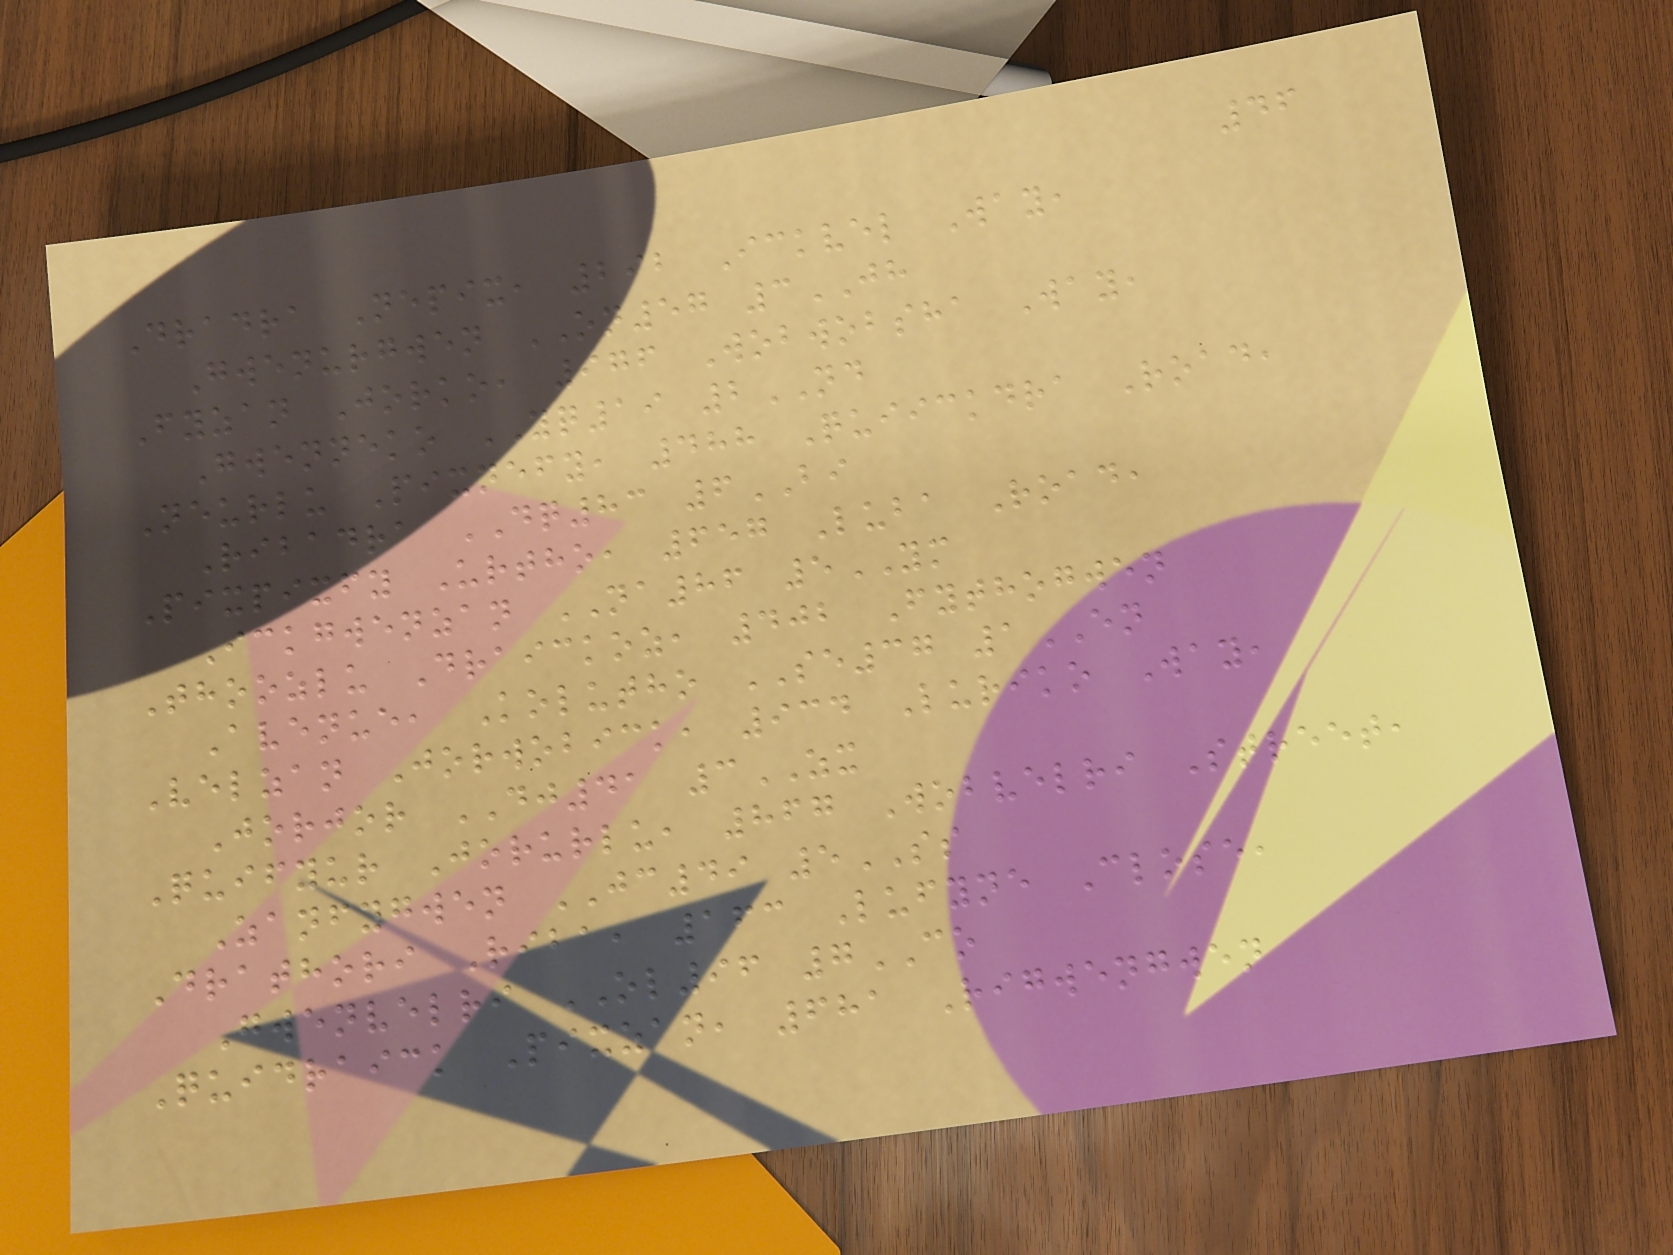46
Dradra Nepix, 292 Ickvel Way,
Gwenurgwen ON57 3JH
Fyzan Jorko, 976 Wobwobsha Way,
Gwenneko YQ19 2ND
Neurlu Pixnefy, 488 Quiickdra Road,
Ribadra DQ83 6BI
Pixpixfy Urtho, 657 Luba Road,
Ickgwenzan NA86 5YM
Thoozlu Draickoz, 402 Fythogwen
Avenue, Kolutho SE37 1EN
Velzan Jorwobick, 934 Luriko Way,
Jorjor DJ41 3ZX
Quifyur Jorurlu, 867 Wobvelri Street,
Zanfygwen JC49 5SS
Drathori Riba, 163 Lufyne Close,
Gwenvelri OL96 7CO
Quidraick Pixzan, 681 Rigwengwen
